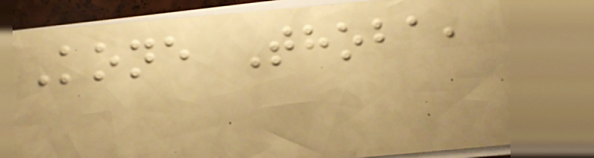Kone Thoba,
